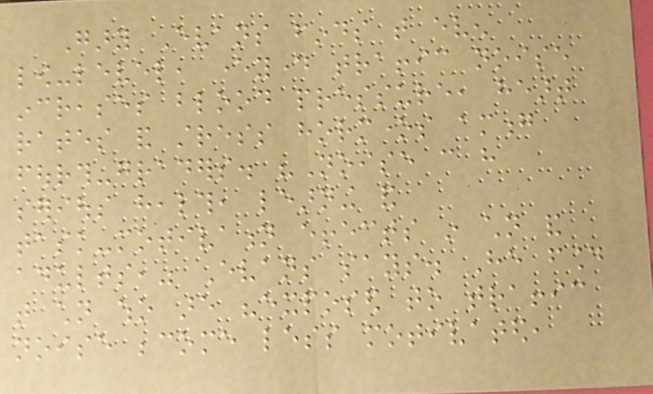Gary Evans finds that even
low-level, everyday traffic noise
increases blood pressure, heart
rates and stress hormones among
fourth-graders. "Noise can have
serious health, learning and
task-motivation effects in children and
adults," Evans says. He found
that children who are "exposed to traffic
noise become less motivated,
